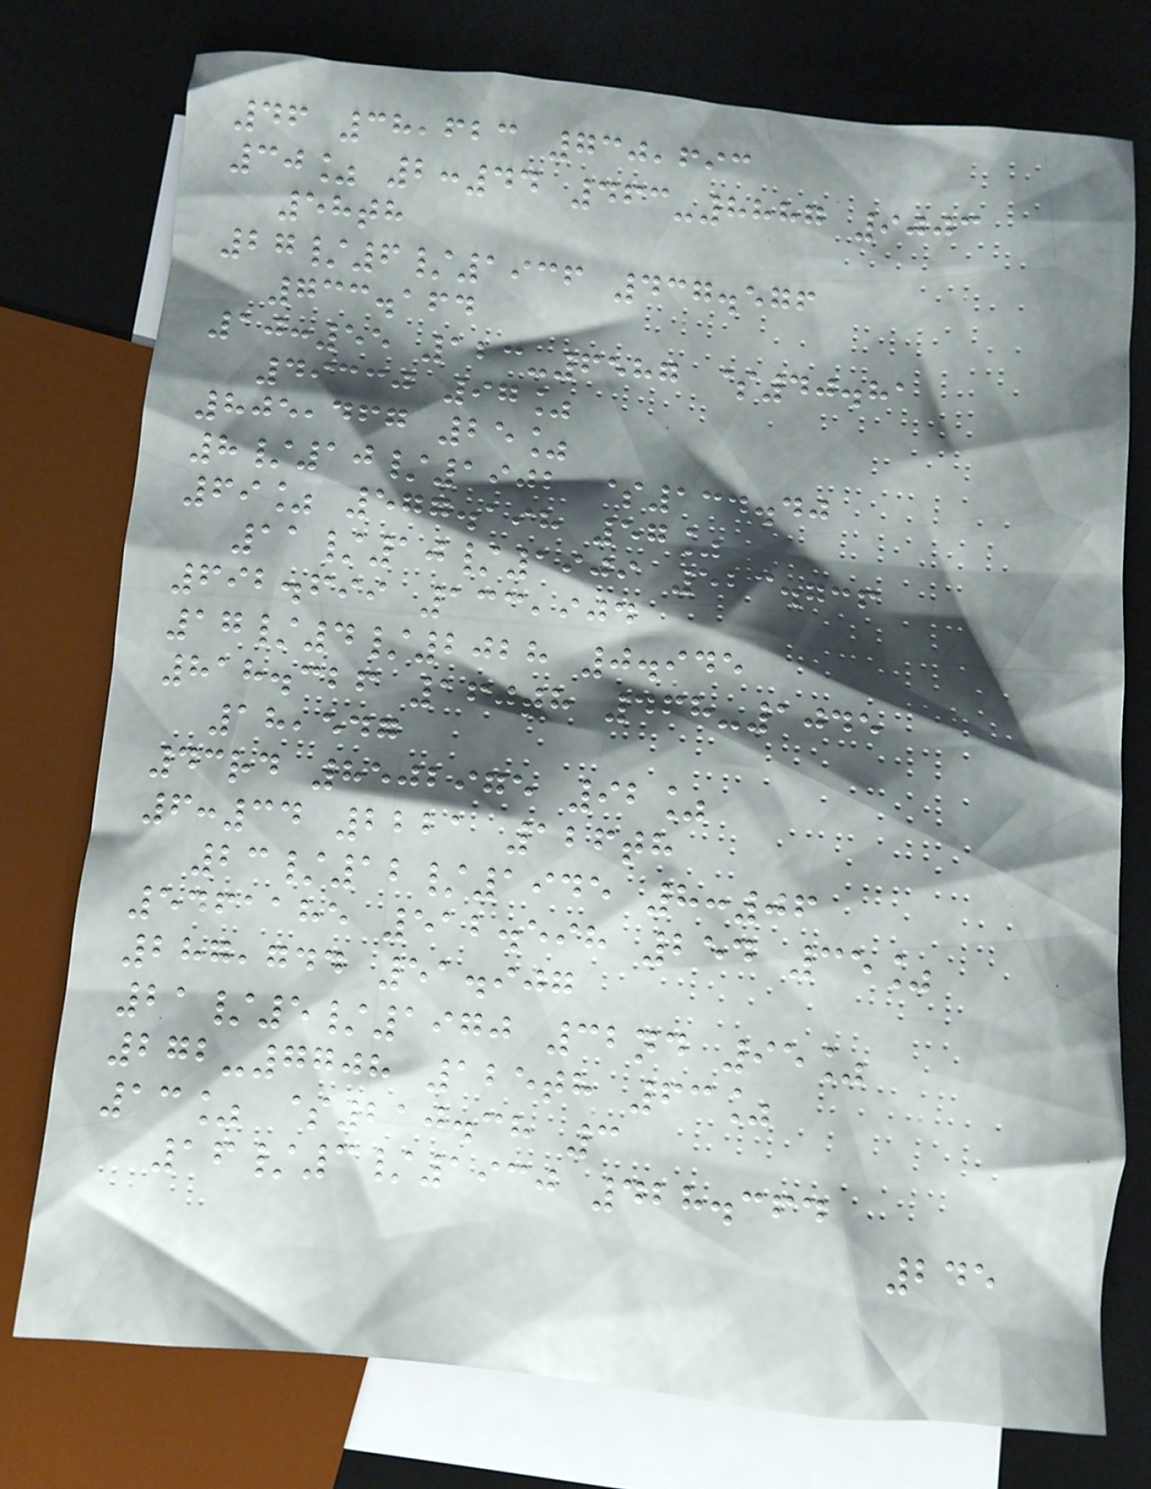46 38,623 730,693
30% 2:44 463-8887 9003
58th
27/6/1936 437.576
733.164
10:55 123-6587 $40.81
49330 97%
805,467 25%
8/10/1902 $134.40
69% 577.198 57%
11/10/1909 523.736
692.699 133,904
17/4/2028 0.945
818.326 160th 468-1045
18,547
43rd 8502975 92%
6:34 2221 126th
23/12/1945 8:06
5461185 512.598 254 35%
287,744 51.907
21/5/1970 32nd 95%
272-7708 125th 63%
13% $210.38 3
16/3/1930 428.364
245
